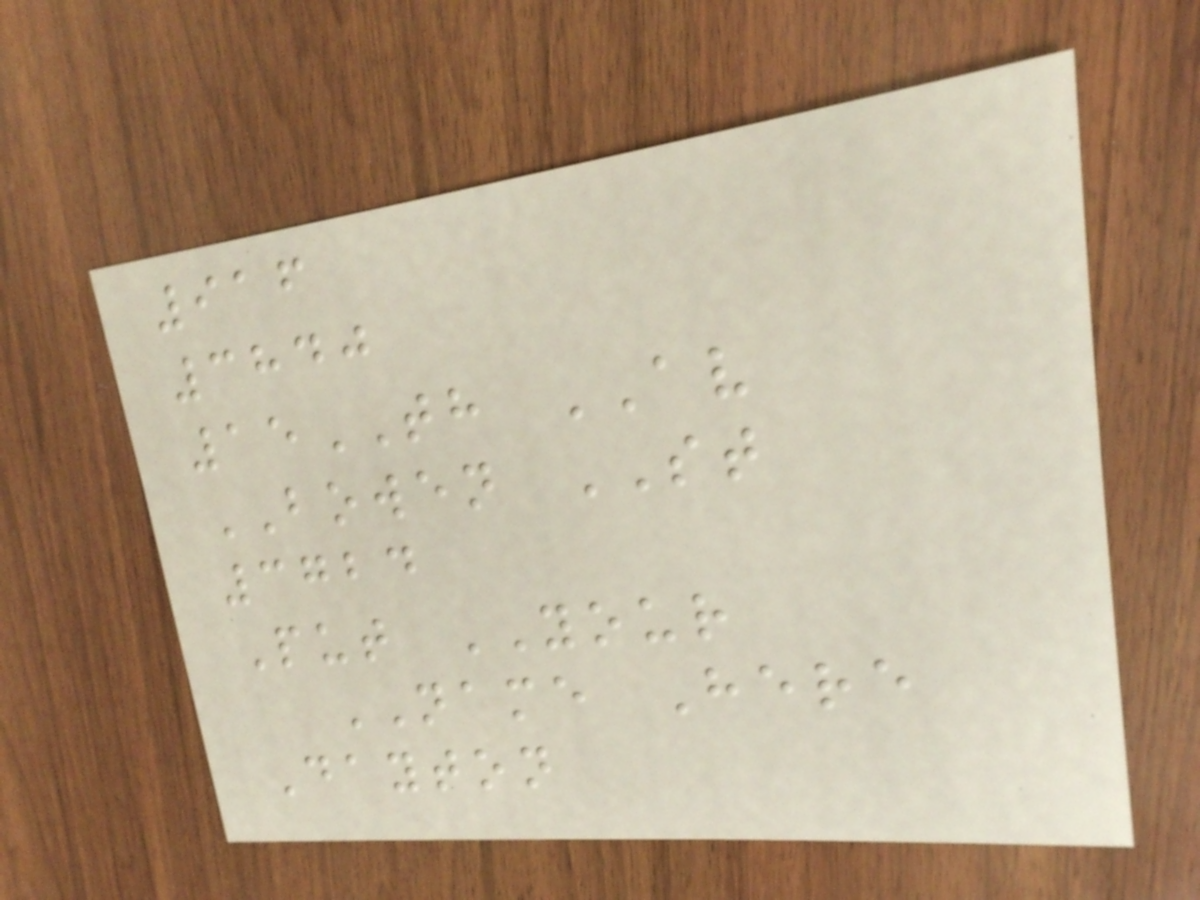916
3840
15TH AV
BOWEN ST
3724
Put YOUR
NAME Here
Dayton
